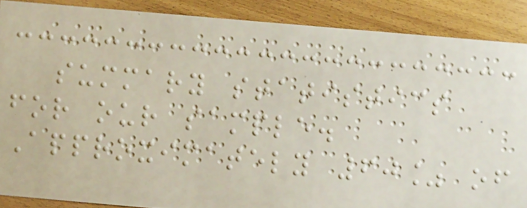summary statistics
for our sample.
Approximately 60% of
